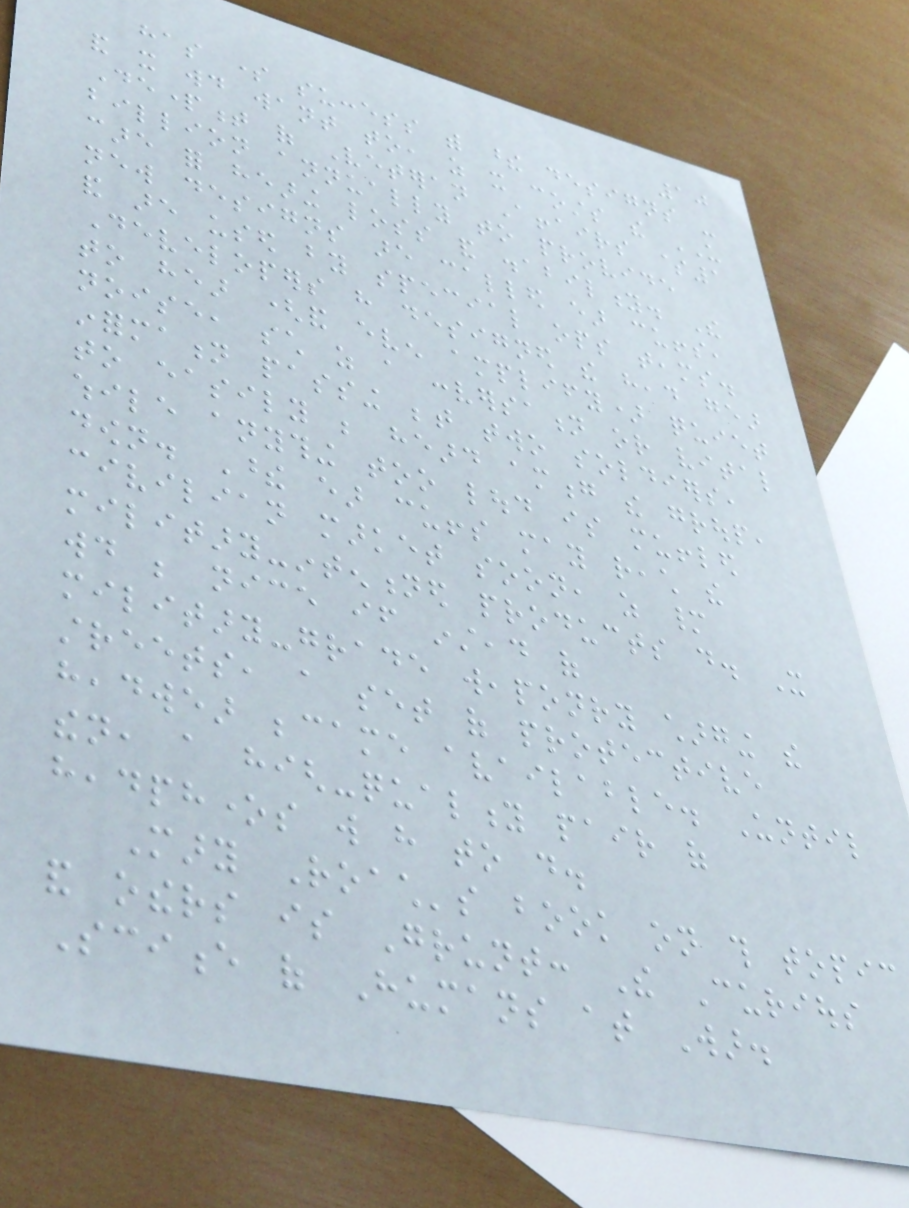10
has some success with these designs -
and it would want to, as it costs the US
Department of Veteran Affairs $1
billion annually to provide
care for hearing loss and disability. The
new designs are called ear cuffs,
and are used by special ops teams.
Developers have designed the head gear
to hear (and even amplify) quiet
noise, such as a conversation or vital
information passing between two soldiers,
to easily be heard among the group,
while anything too loud is muffled
down. These ear cuffs may reach the
civilian market soon, as many
military-intentioned products do. It
would be nice if instead of
military-grade weaponry charging the
streets, a set of protective
headwear became available. Until
then, a high-quality pair of
headphones will have to do.
Mary Roach's book on this topic
and others is Grunt: The Curious
Science of Humans at War.
